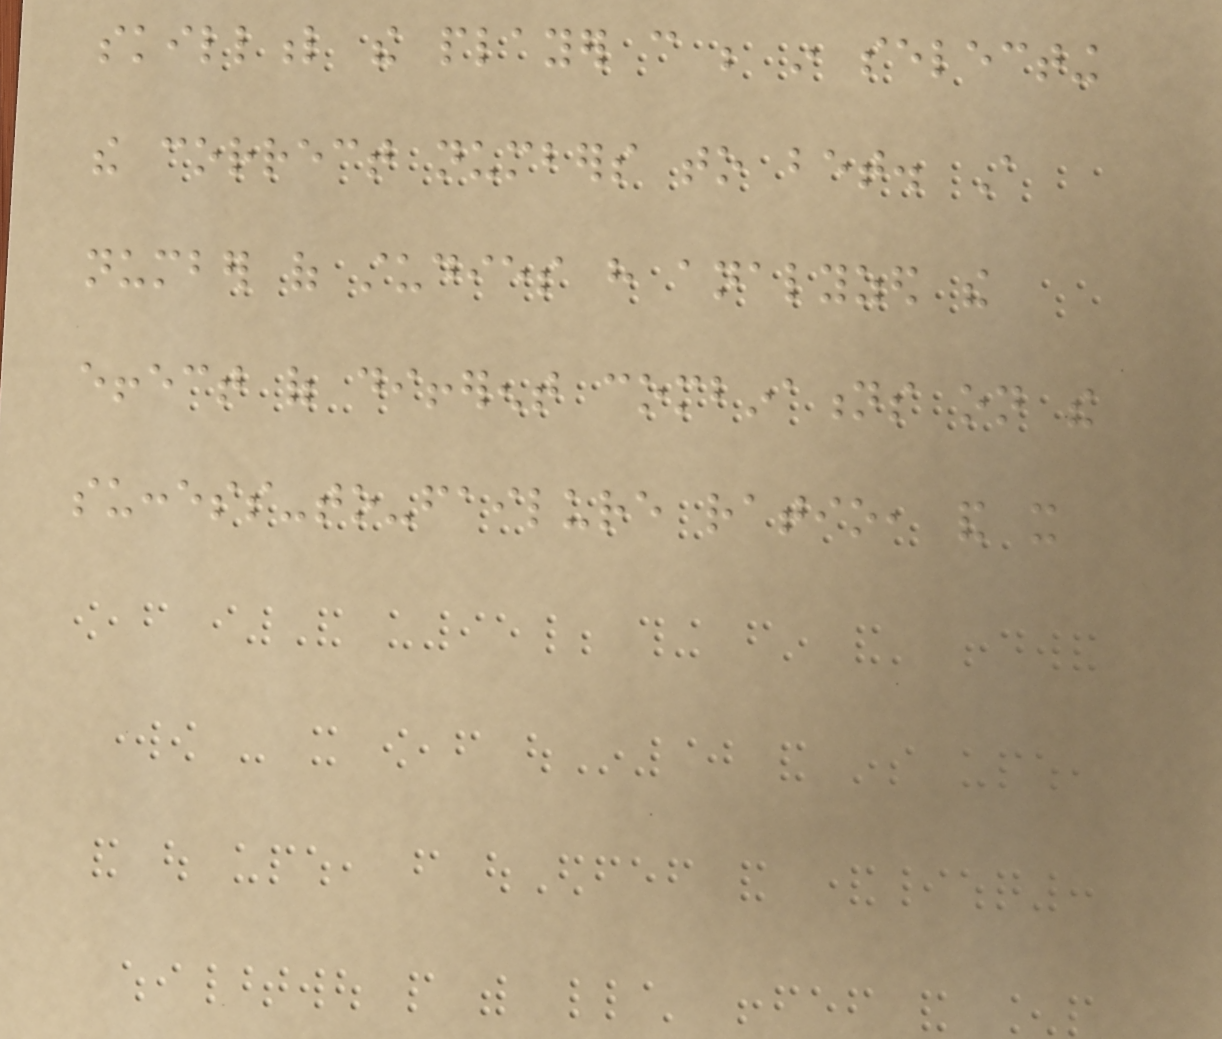skillful the player can be in selecting
the correct numbers to bet. A
number of studies have analyzed the
effect of different combinations on the
success-to-failure ratio, and it
